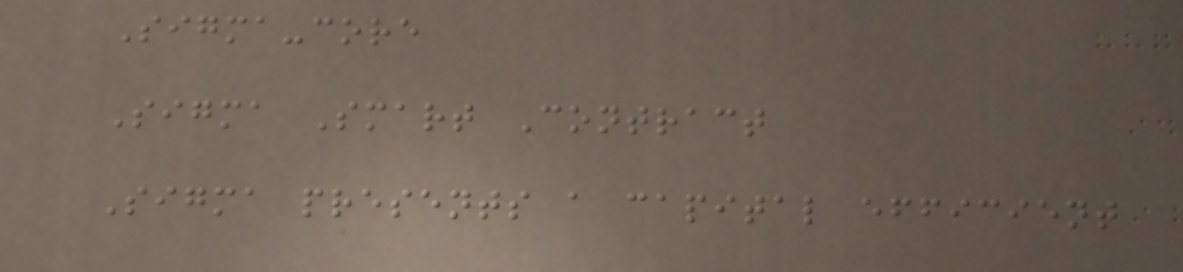Sigma-core
Sigma Smart Contract
Sigma presents a capital efficient
